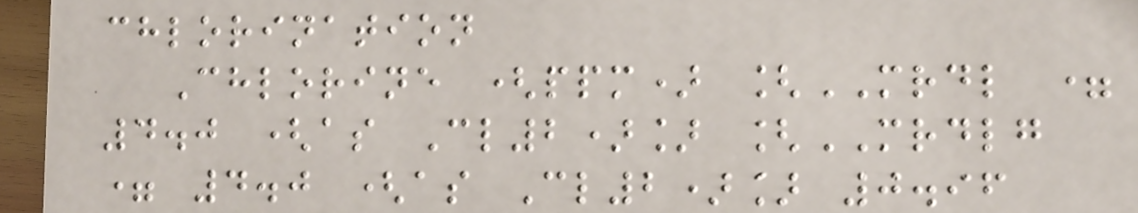chlorination
Chlorine (ppm) [MRDL =
4.0 (as Cl2)] [MRDLG
= 4.0 (as Cl2)] 0.96
